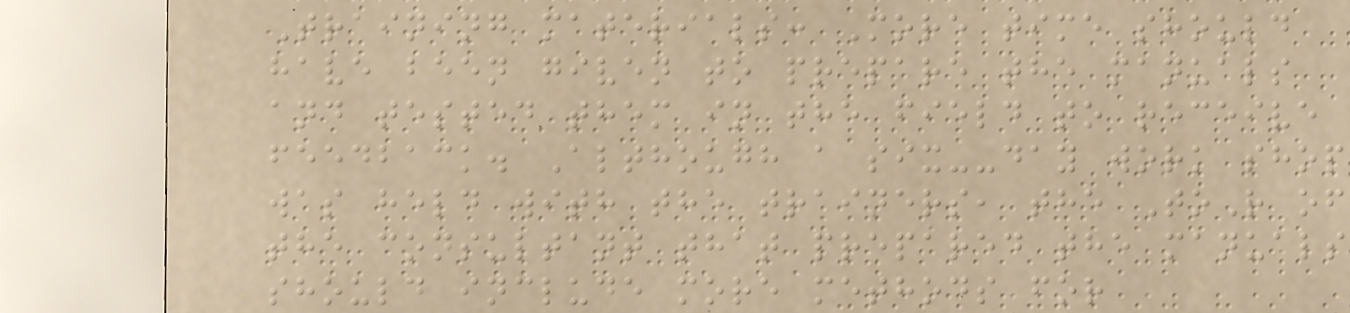Training materials: More time should
have been given to prepare the manuals
and tested them in the field to receive
feedback. Although a six--day work shop
was held with the trainers, the ToR of
the consultant that prepared the manuals
should include more methods for
